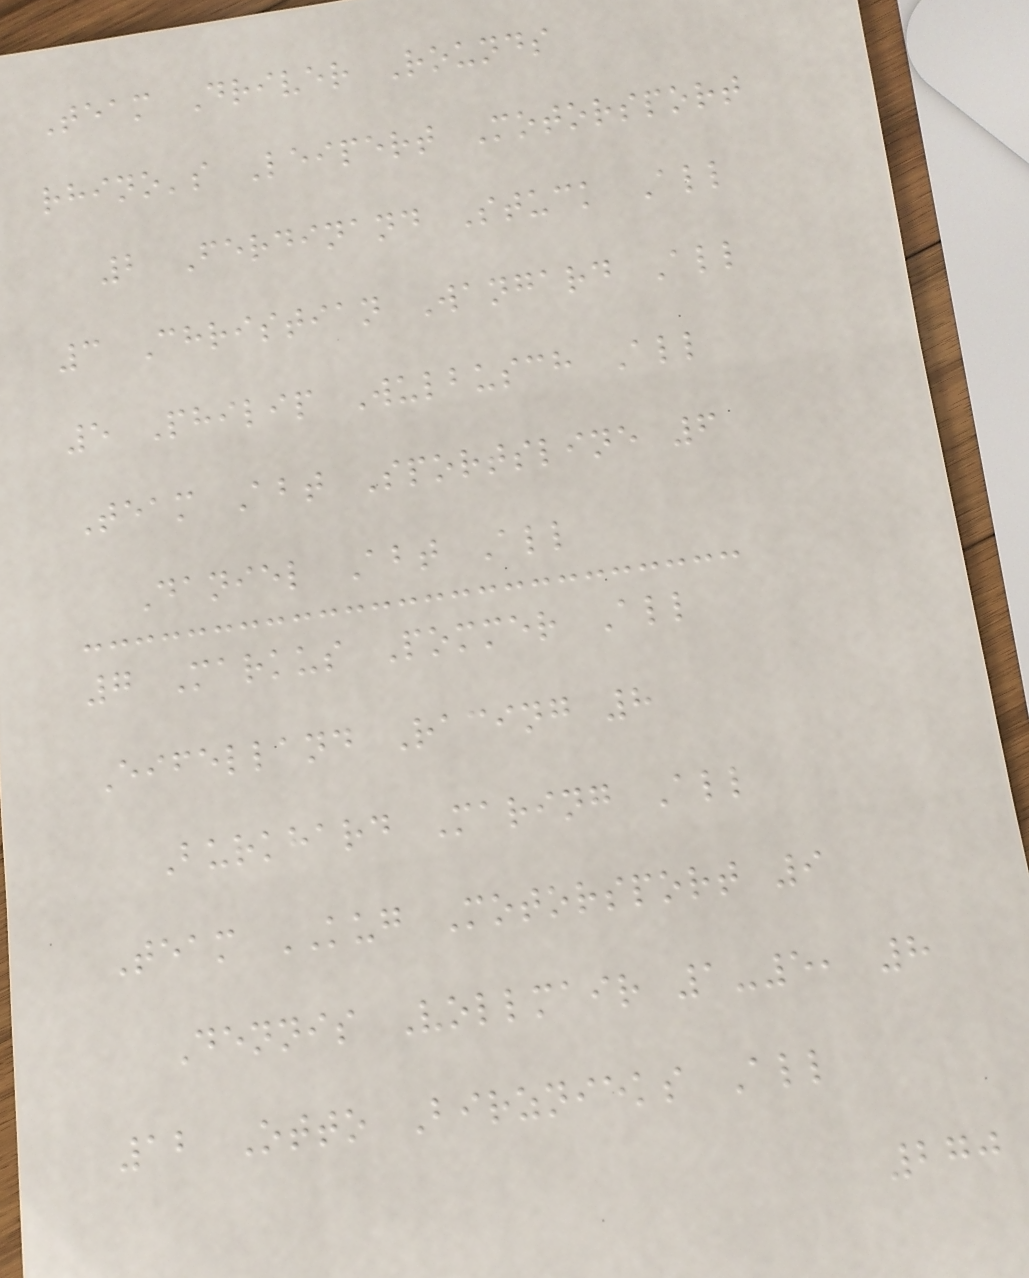Team Driver Rounds
rhino's Leipert Motorsport
2 Ferdinand Stuck All
3 Christian Wangard All
5 Philip Wulbusch All
Team Abt Sportsline 6
Daniel Abt All
7 Markus Pommer All
Eifelland Racing 8
Burkhard Maring All
Team KUG Motorsport 9
Dennis Vollmair 1-5, 8
12 Otto Birznieks All
270
